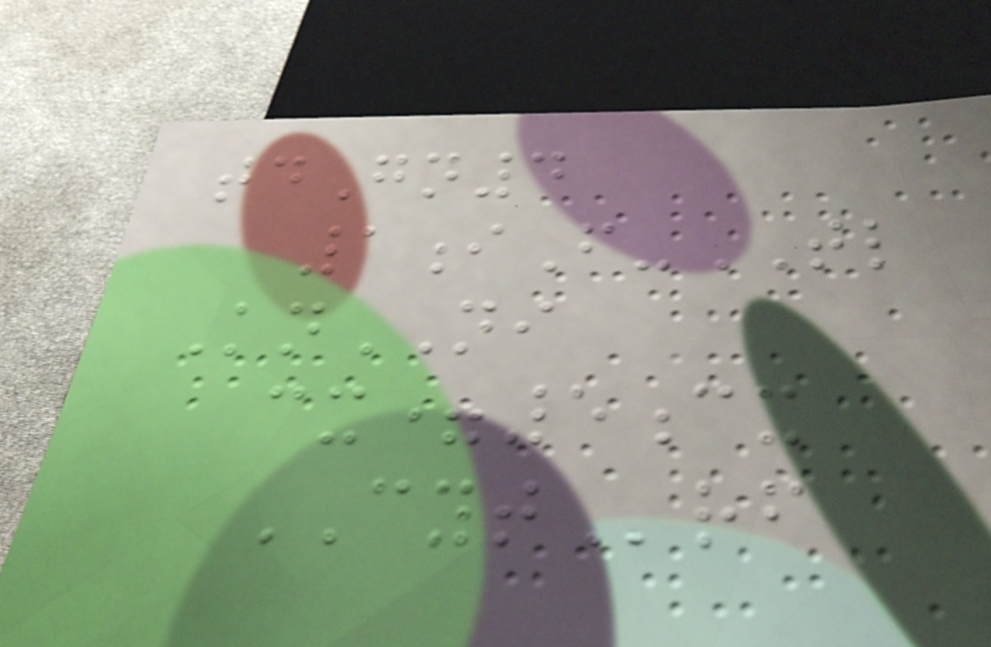tdGn4
1iF-TL
KnNI
cx=5cx
CYTrf
